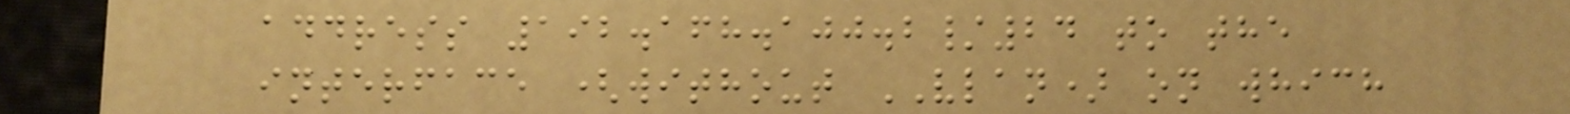address 192.168.100.2/24 to the
interface (without VLAN) on which
